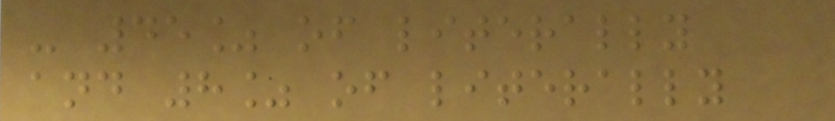- 45% of literally
and 8% of literally
